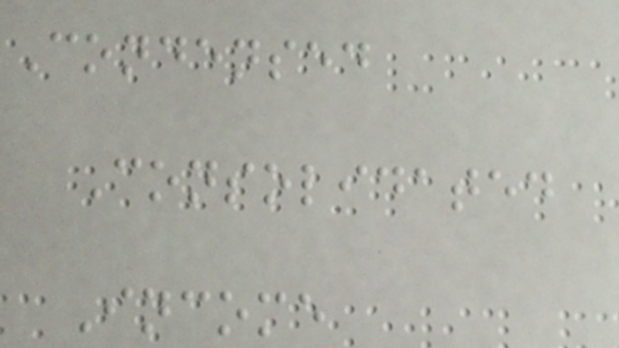Condensed
Consolidated
Income
